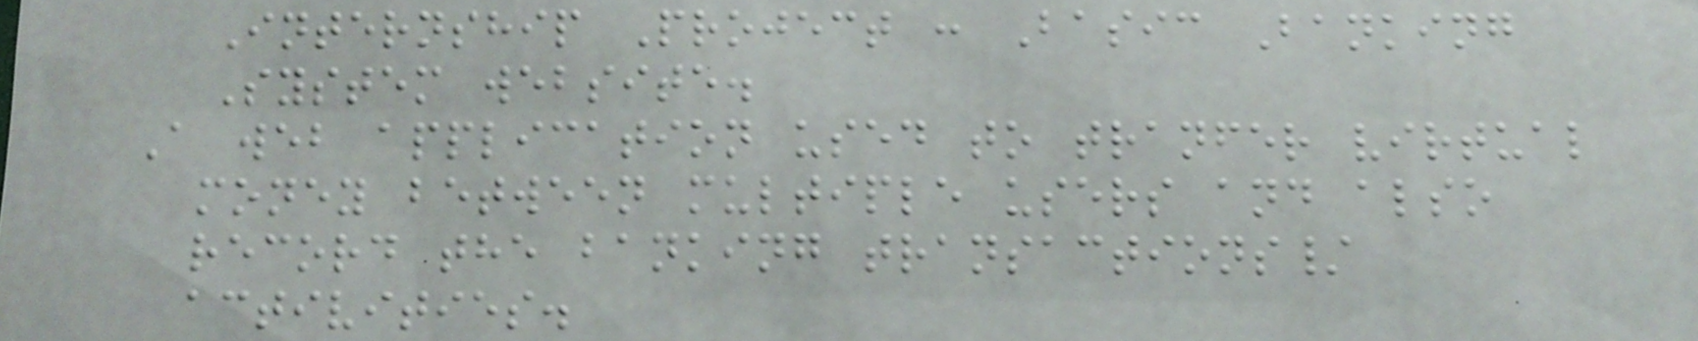Internship Project : Basic Banking
System website.
A web application used to tranfer virtual
money between multiple users and also
record the banking transactions/
activities.
